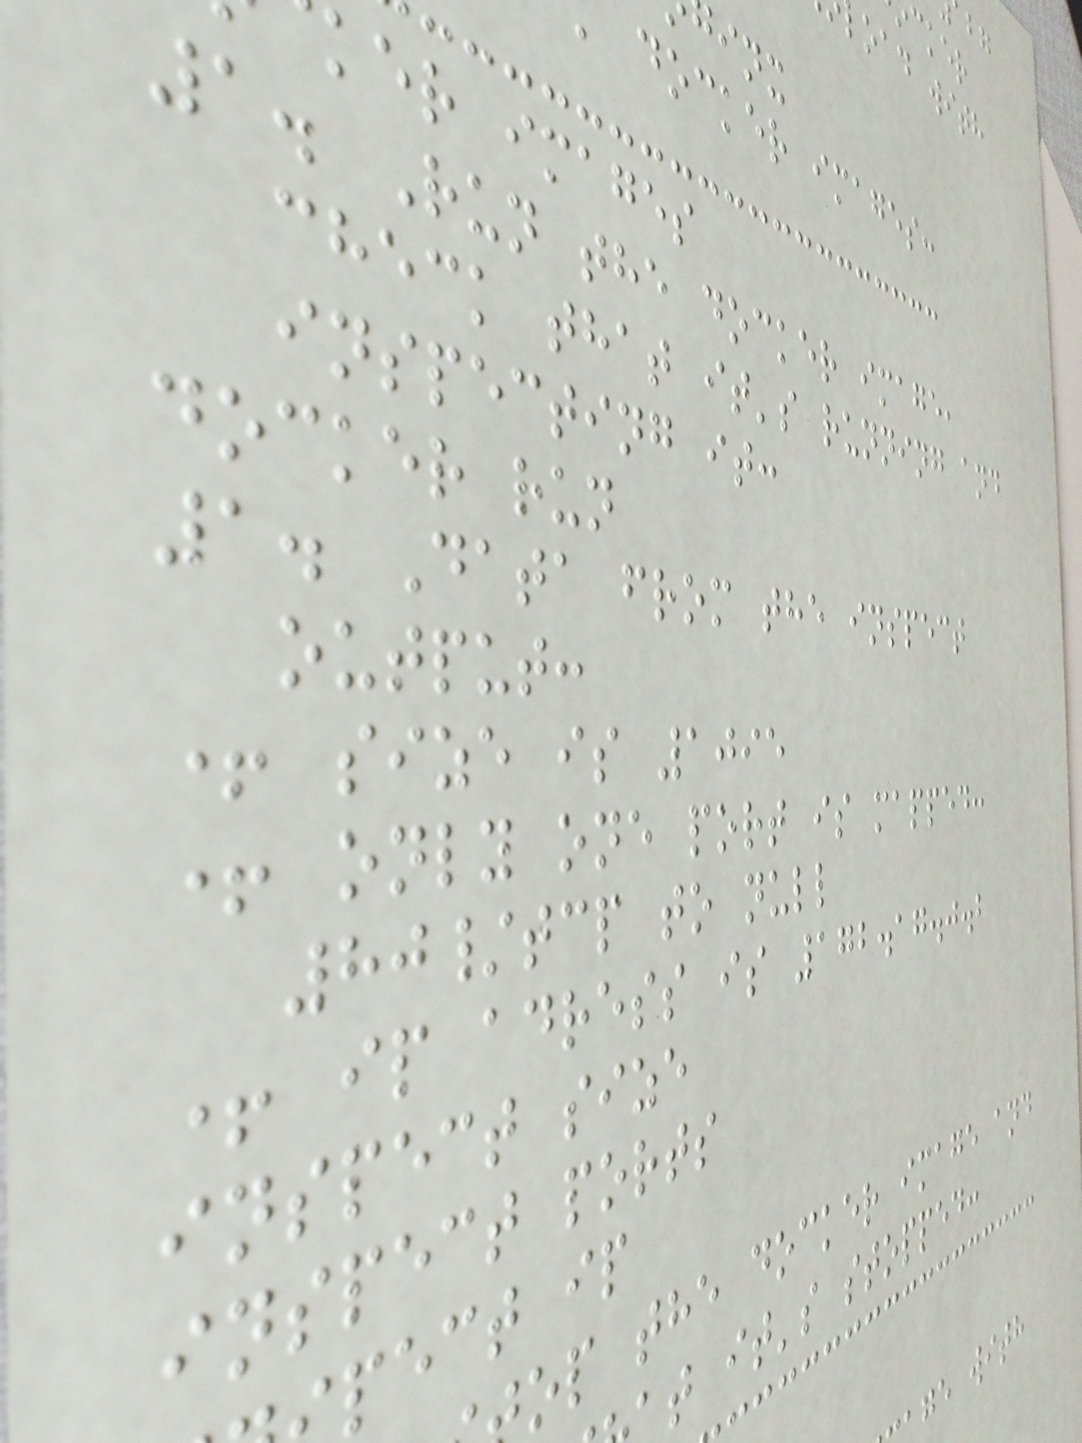oad with
docker images:
ker images
1. Run the docker image,
check that it's running and
inspecting it:
docker run
1. Data from the inspect
output:
+ size is 1095
+ only one port is mapped:
80/tcp to null
+ ip adress is 172.17.0.2
inspect size
inspect ports
pect ip
op the docker image and
t it's stopped:
